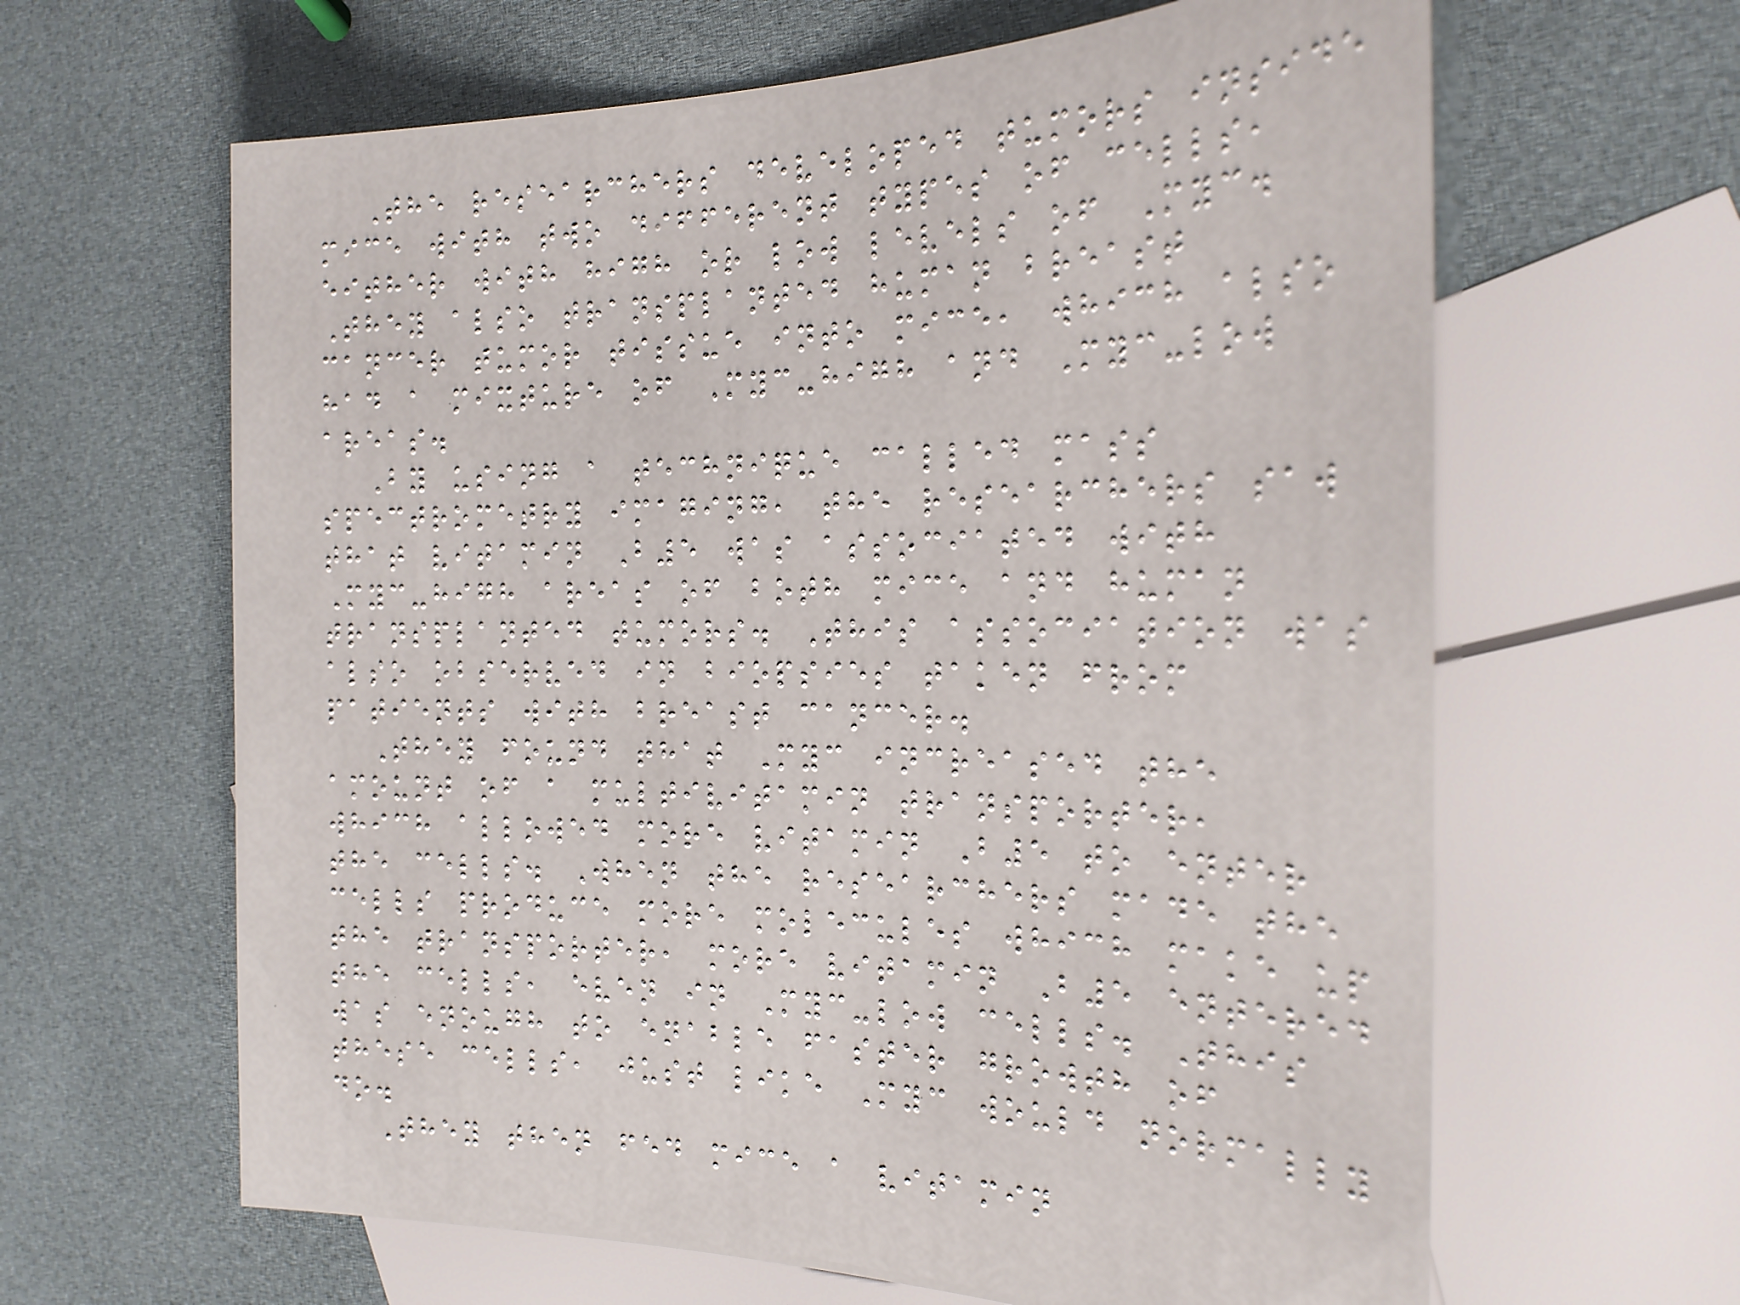The researchers developed tumors inside
mice with two different types of cells,
either with high or low levels of Myc.
They also transplanted human breast
cancer tumor tissue into mice, which also
had a mixture of Myc-high and Myc-low
areas.
By using a technique called mass
spectrometry imaging, the researchers saw
that vitamin B5 was associated with
Myc-high areas of both mice and human
transplanted tumors. This association was
also observed in biopsies taken from
patients with breast cancer.
They found that Myc increased the
amount of a multivitamin transporter,
which allowed more vitamin B5 to enter
the cells. When the researchers made the
cells produce more molecules which make up
the transporter, more vitamin B5 entered
the cells, even in Myc-low cells. This
was enough to enable faster growth of
these cells, just like Myc would normally
do.
They then fed mice a vitamin
